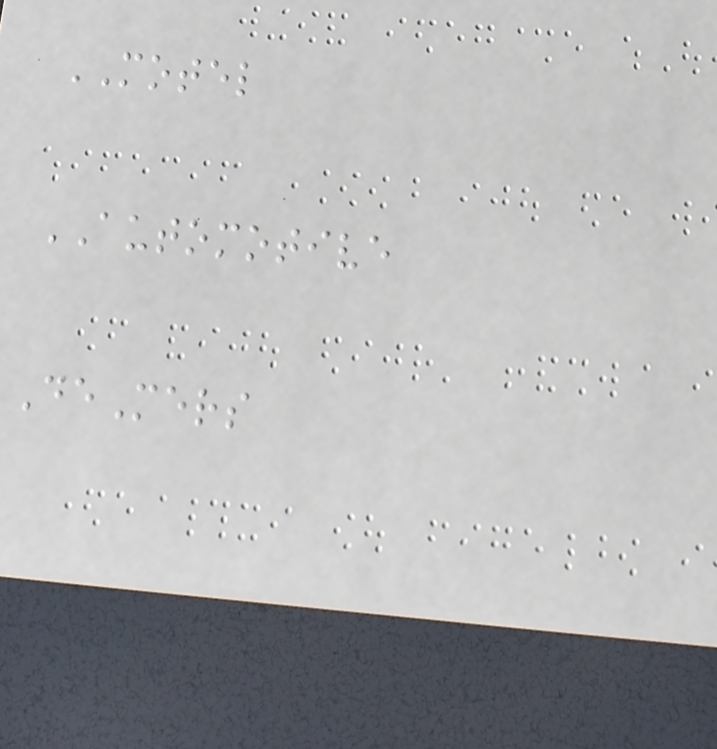MOTEL
AUTOMOTIVE
DeMers
